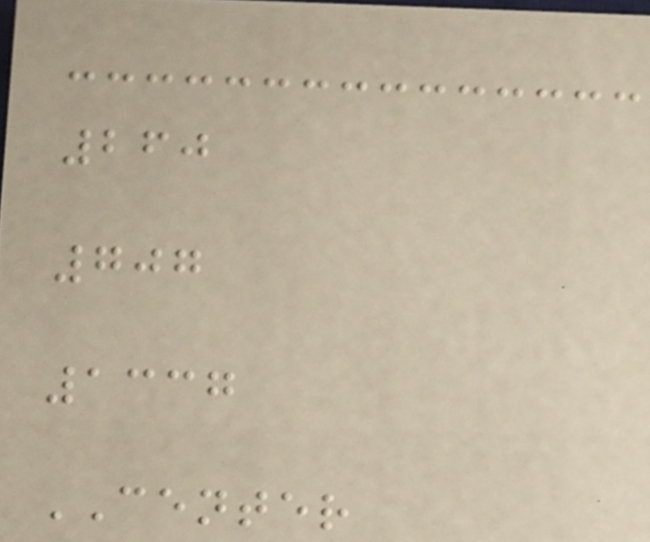260
707
1337
CENTER
